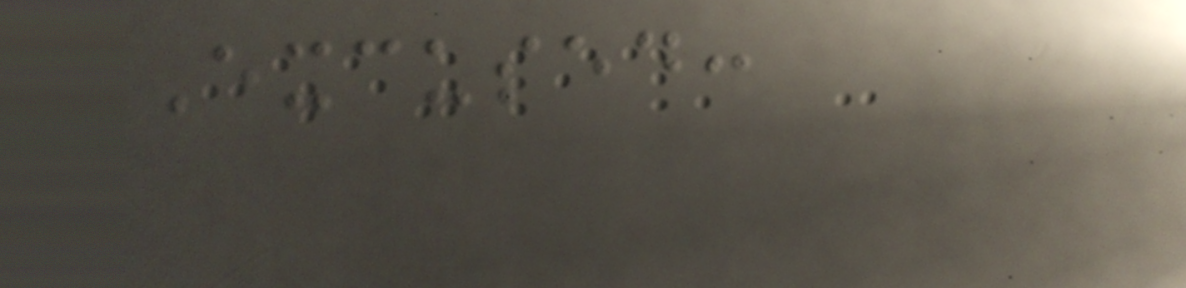Excused:
